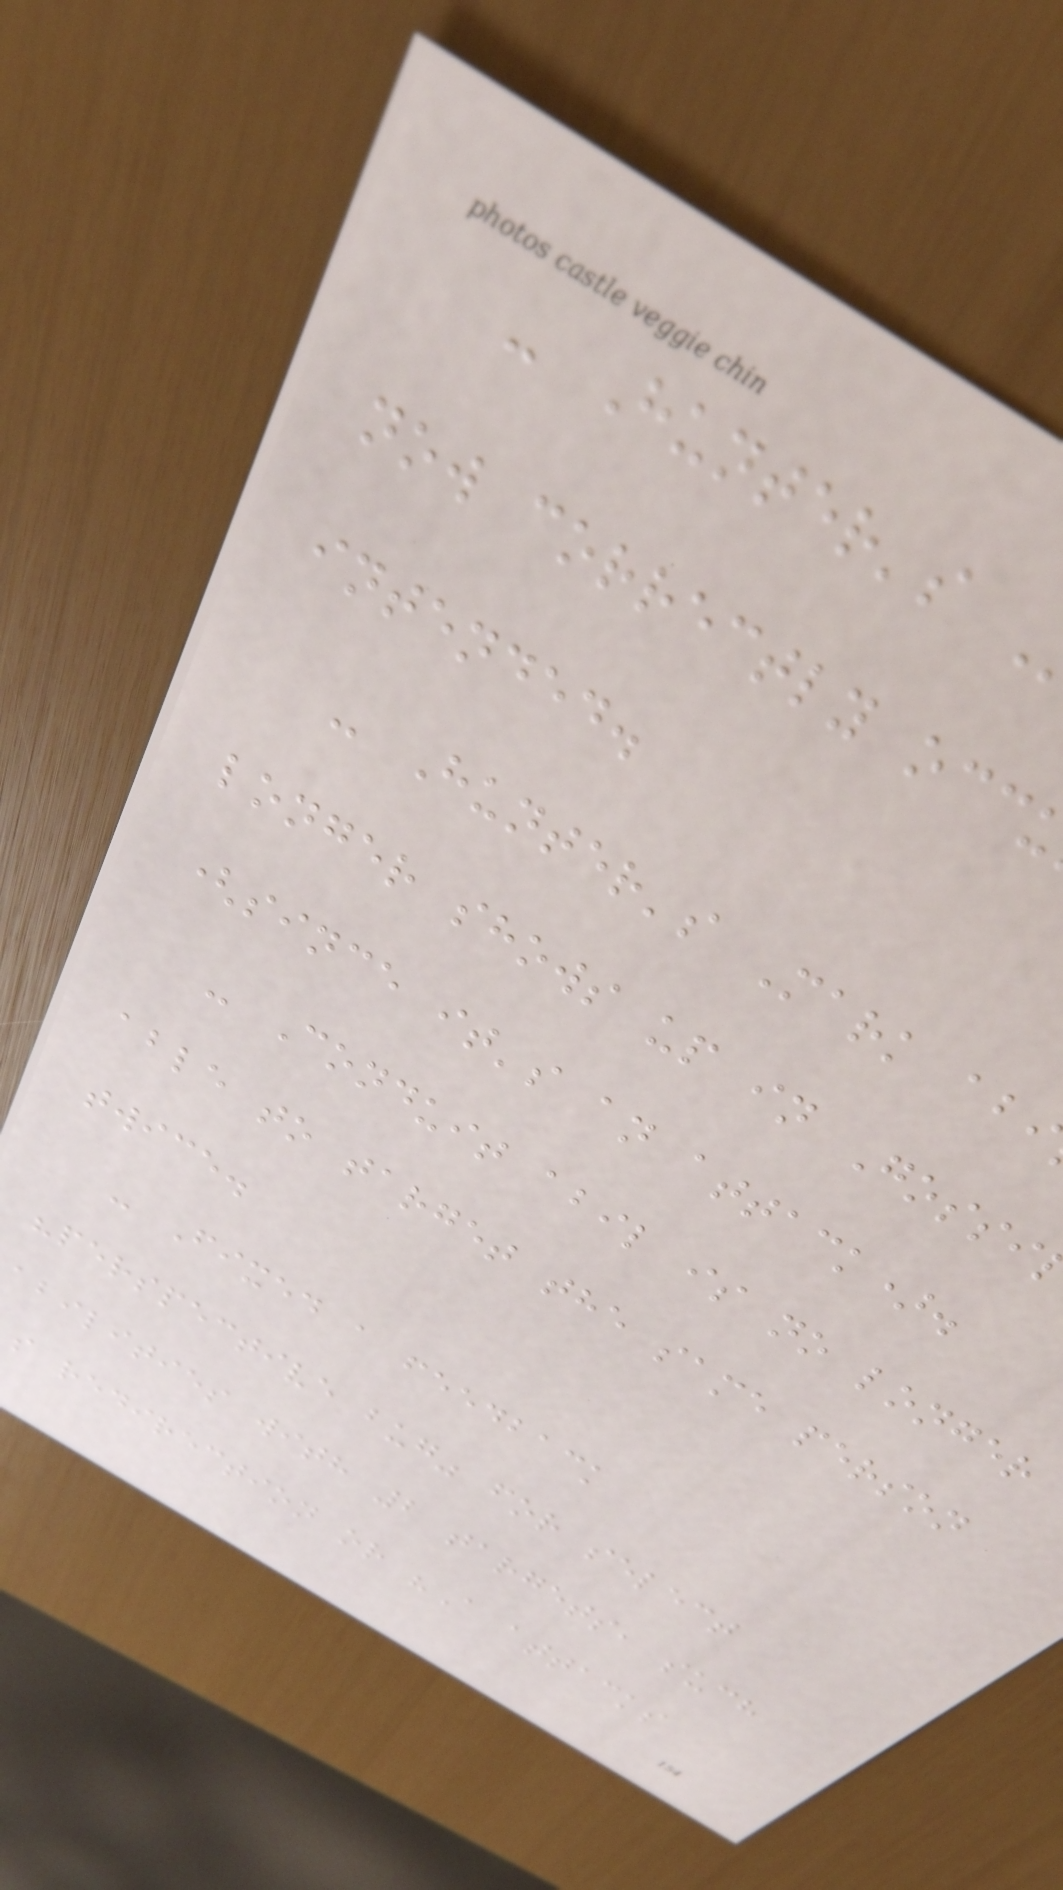- Hunter's
now correctly occ
intended.
- Hunter's Mark ab
longer shows up in Gossi
(since it's an attack).
- Conduit abil is no longer
able to target the same person
twice.
- Fixed a feedback
"perspective bug" for select
abilities with 2 targets, such
s redirection or "A attacks
